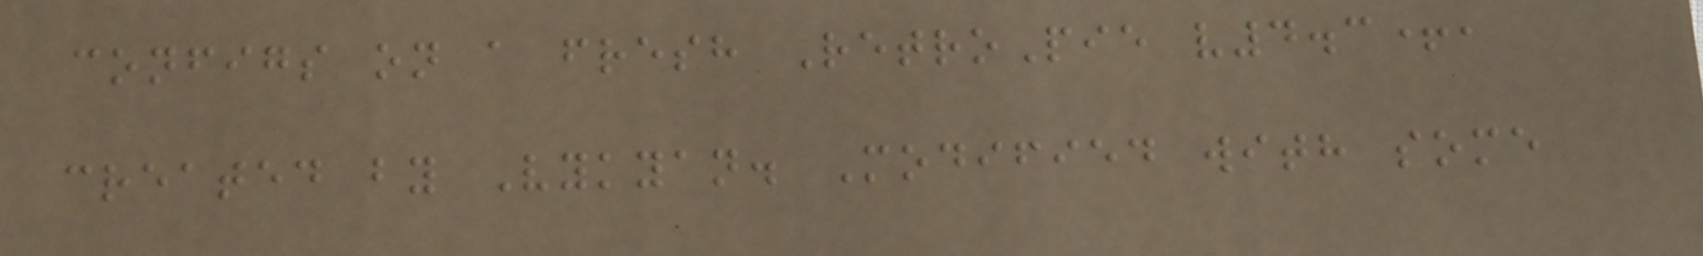configs on a fresh RetroPie v4.3+,
created by Vykyan. Modified with some
